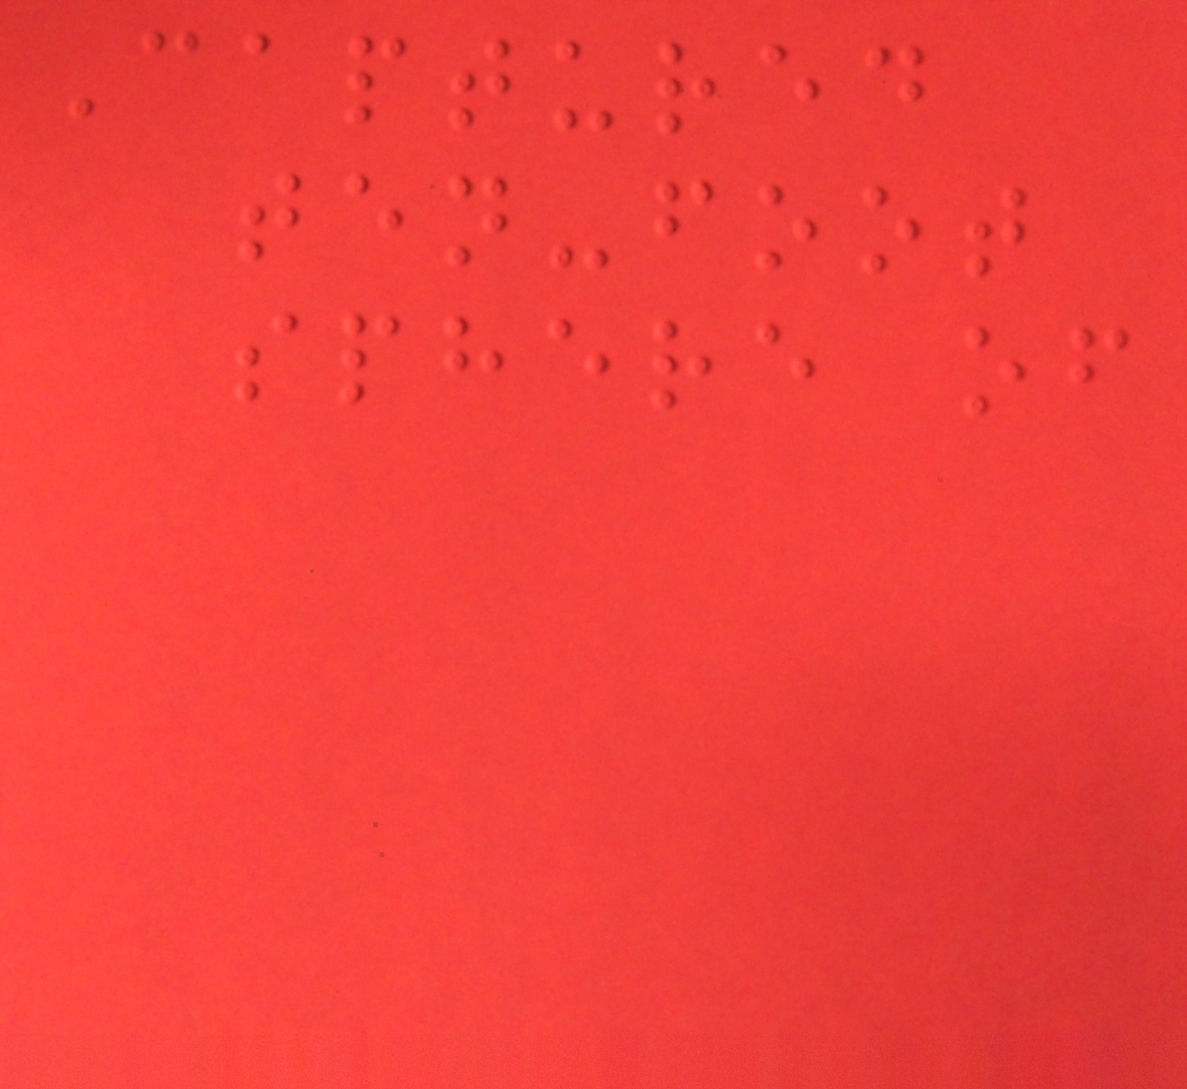Captured
ten-foot
sphere of
